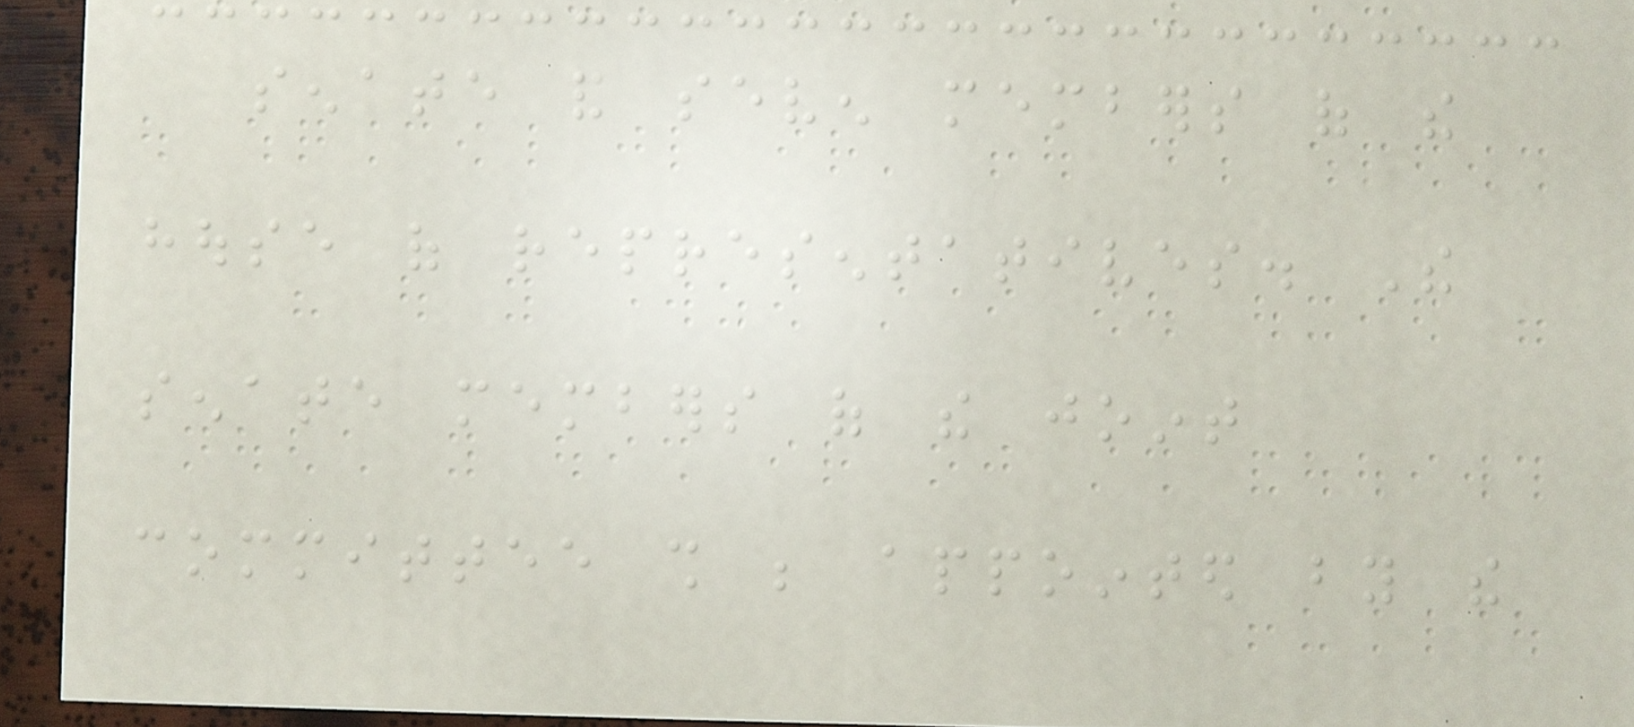senate and seven members of the
house of representatives. The
senate members of the joint
committee shall be appointed by the
